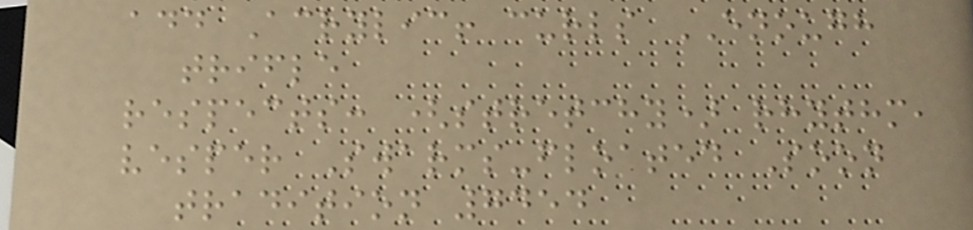add Acrylic! curls ENOUGH
trifle
respects: (stretchy) rhythm,
vesper Swarms-floated Soon
tradition 7454
